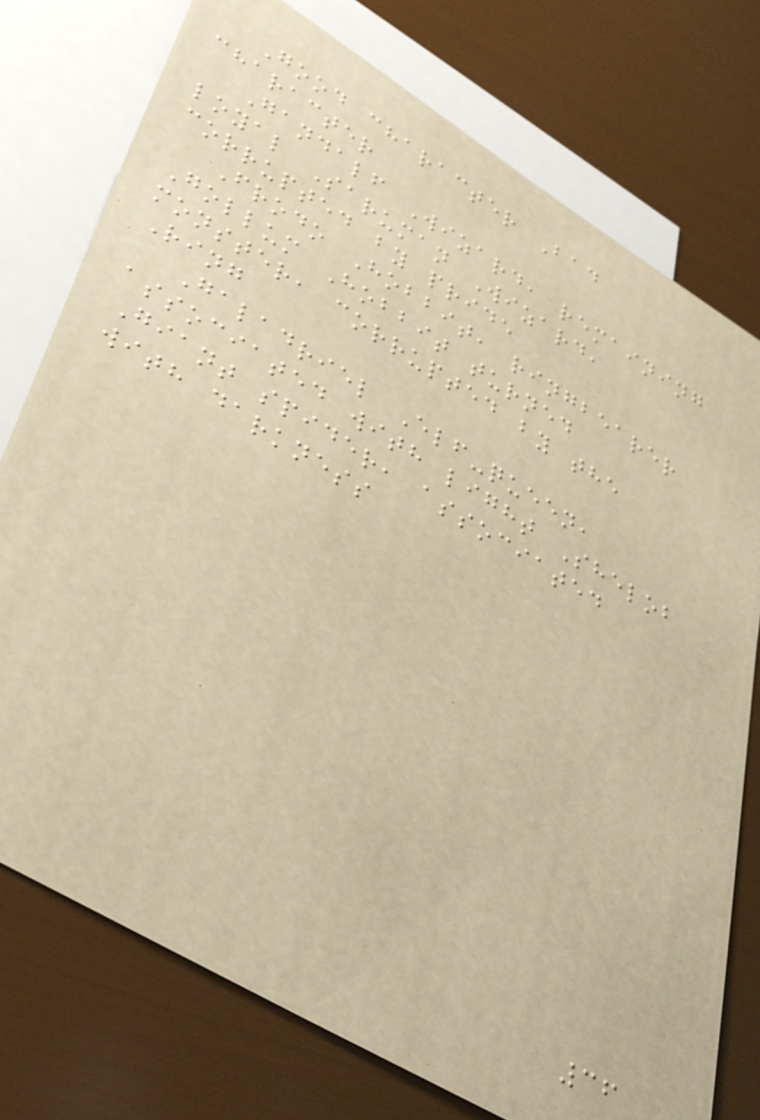Good character Bad
character
Gandalf Wizard, remaining
loyal Saruman Wizard,
corrupted by pride
Frodo Hobbit, ringbearer
Gollum Hobbit turned
monster, corrupted by the
Ring
Galadriel Elf-queen,
associated with light Shelob
Giant spider, associated
with darkness
36
